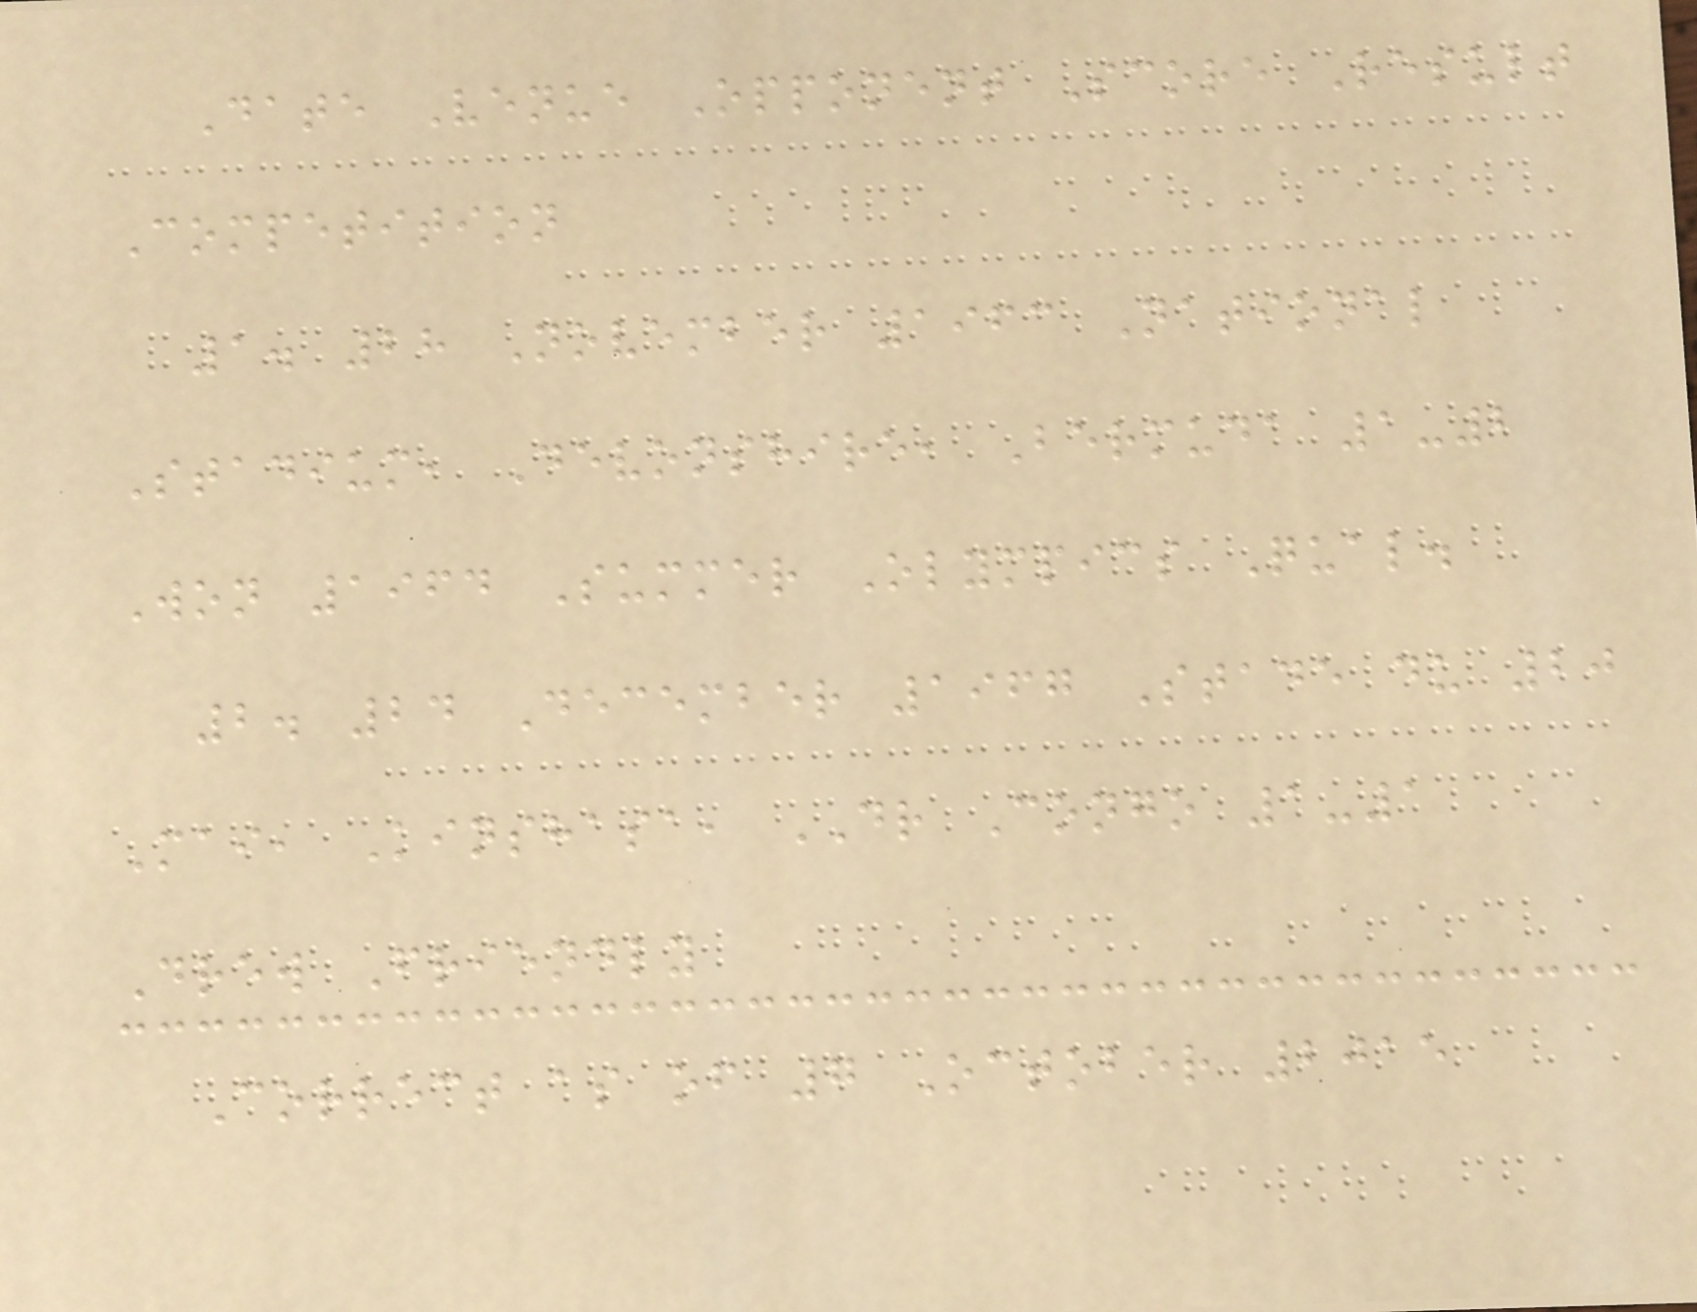Date Venue Opponent Score Result
Competition
1. 28 November 1963 National
Stadium, Devonshire, Bermuda 1-2
Won 1964 Summer Olympics Qual.
2. 24 December 1967 Stade du 20
Mai, Kinshasa, DR Congo 1-1
Drew Friendly
Correct as of 7 October 2015
